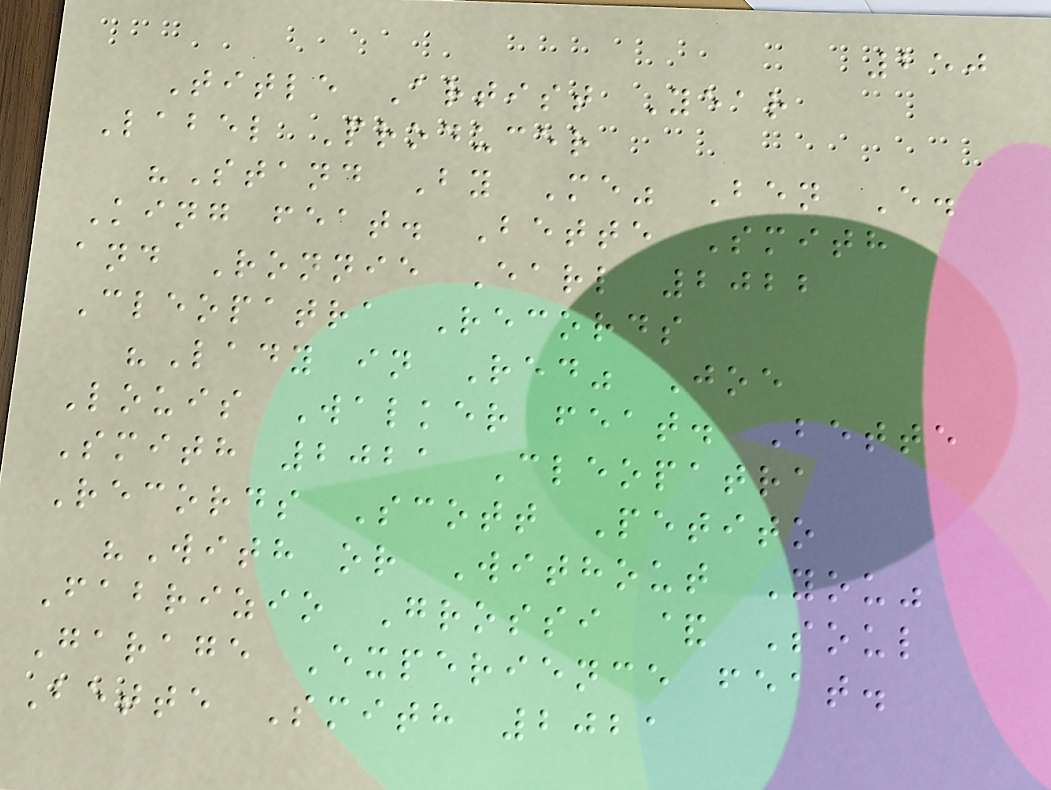250
Title Artist Year
Label Producer
"Stand By Me" Ben E.
King feat. Bette Smith
and Ronnie Earl 2022
Cleopatra Records
"Lady in Red" Joe
Louis Walker feat. Bette
Smith 2021 Cleopatra
Records Scott Petito
"With or Without You"
Fabrizio Grossi & Soul
Garage Experience feat.
Bette Smith 2021
